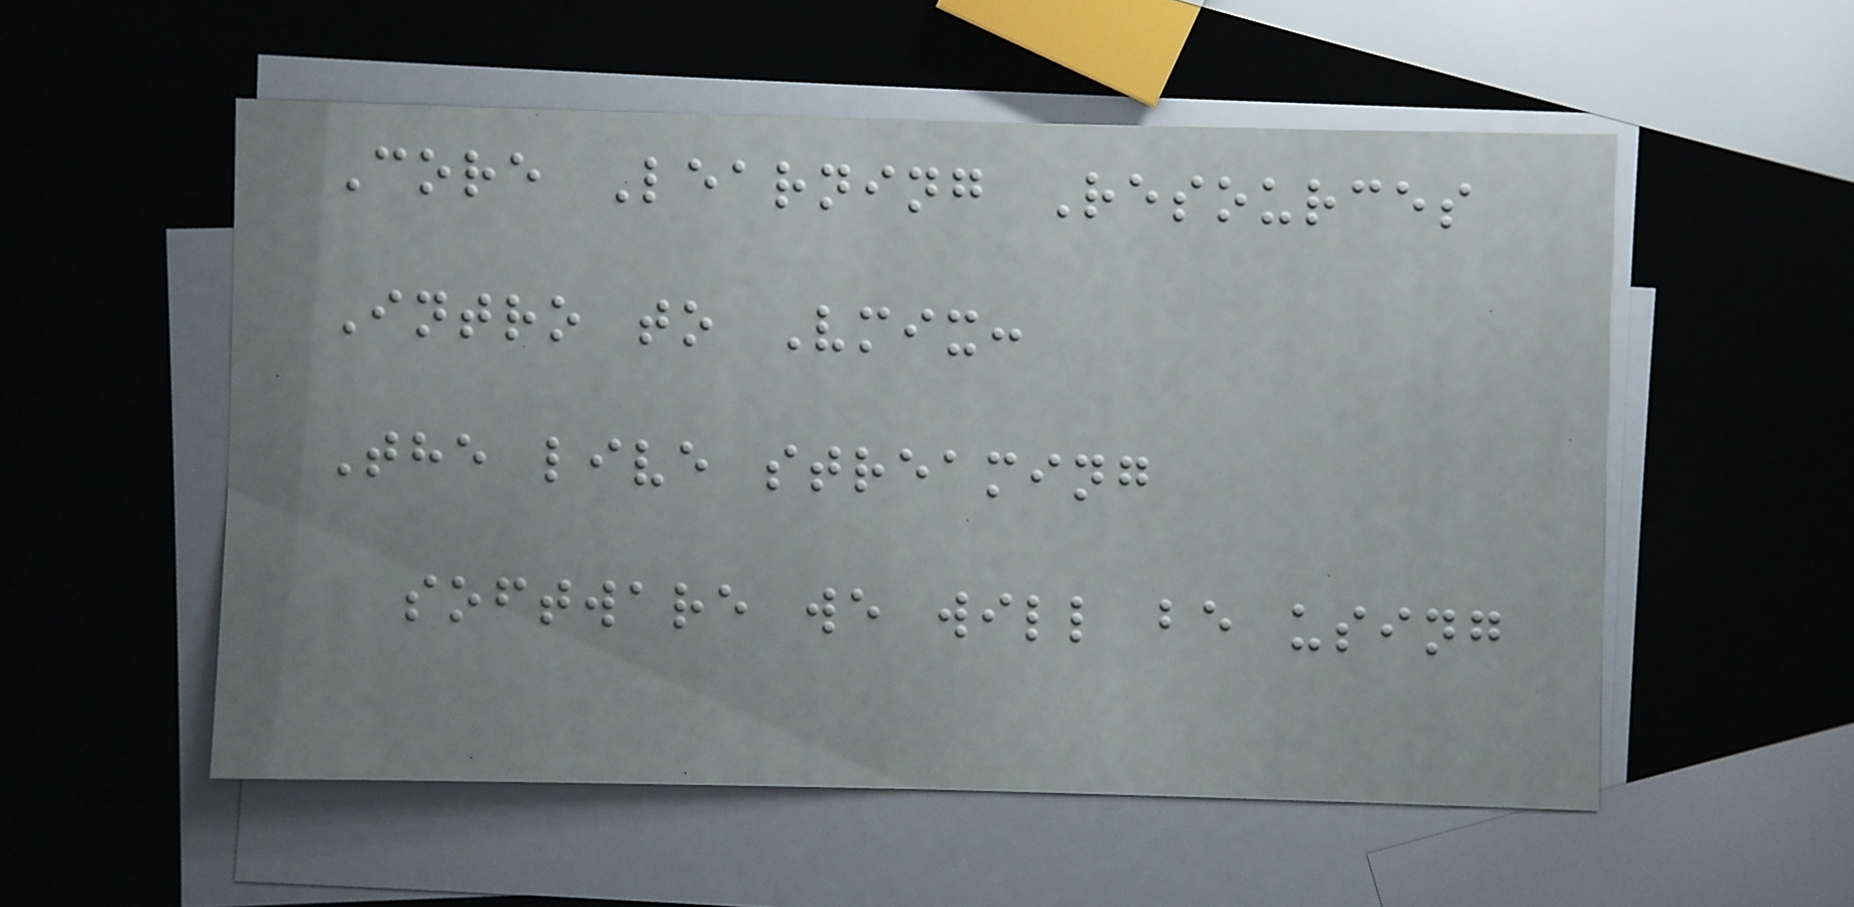Core Learning Resources
Intro to Vmix:
The live streaming
software we will be using
